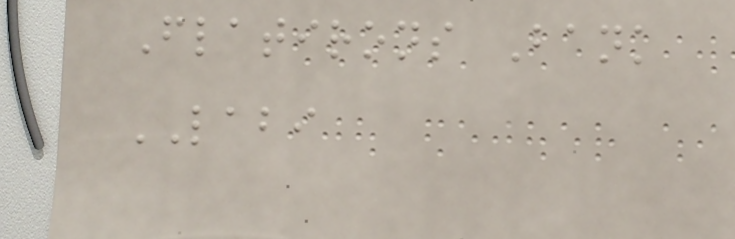Flatirons Bank
LABI
